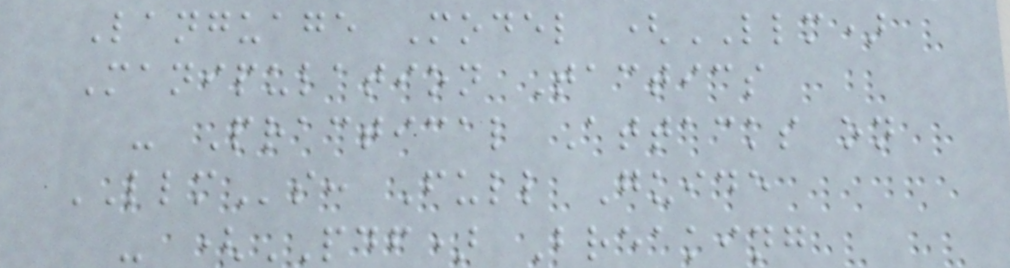Language Model (LLM)
Manipulation Tactics
- Practical Attacks on
LLMs: Full Guide
- (PDF) Breaking
